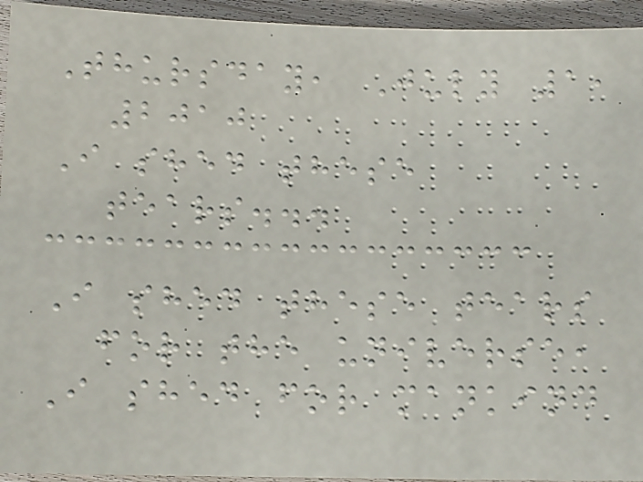Thursday, July 1,
2010
I shed these
tears...
I shed these tears
for the universe,
I shed for mankind
